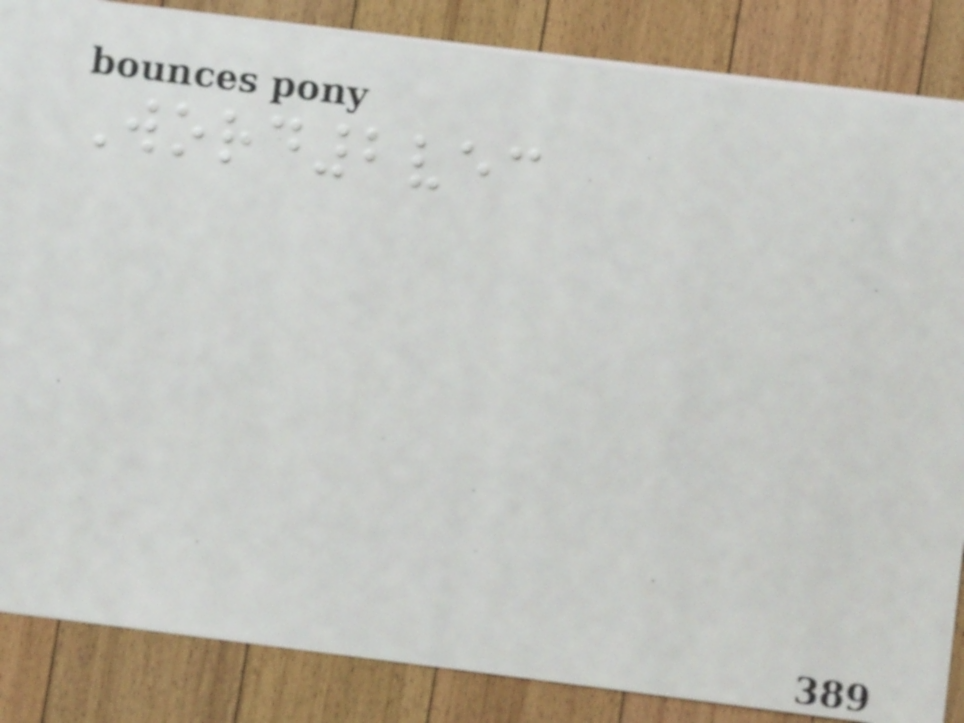Word2vec
